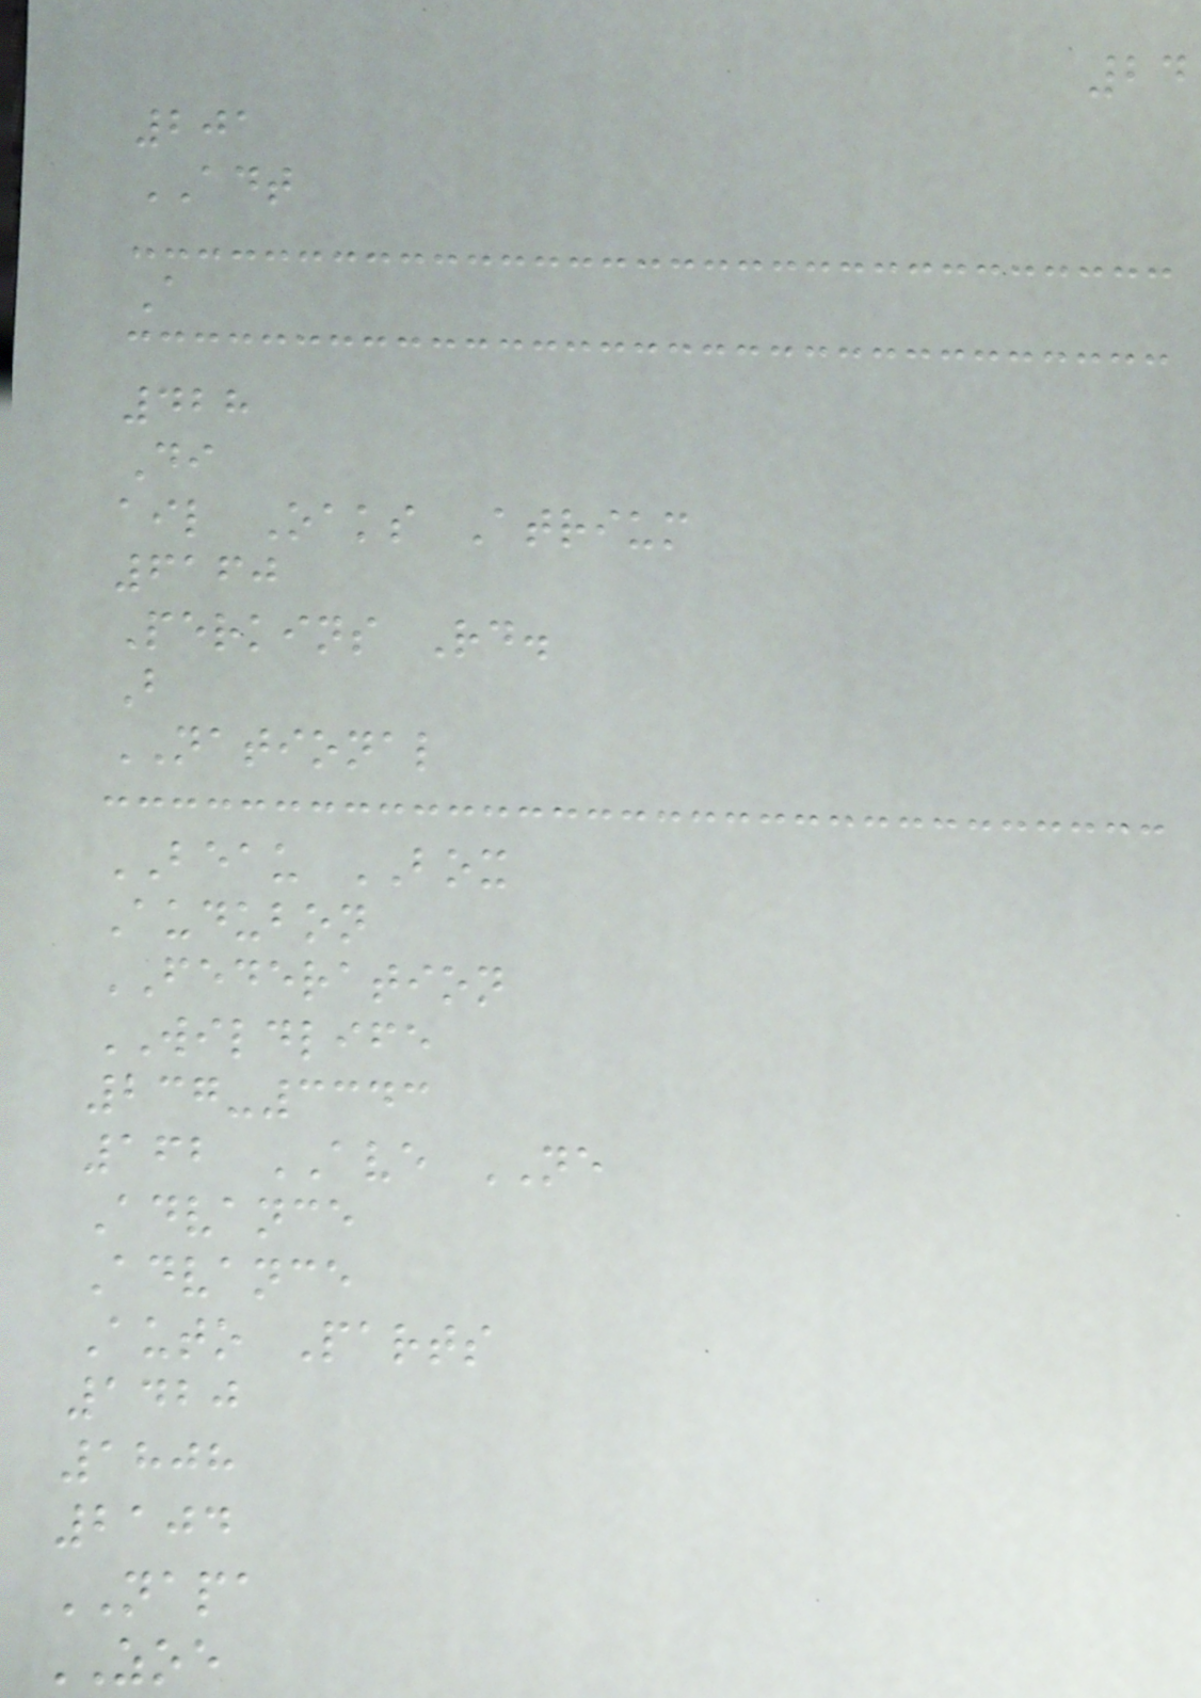24
201
ADT
A
428
Di
ail Oaks Atrium
6160
Perkins Rd.
B
NATIONAL
BEAU BOX
Audubon
FEDERATION
WILDLIFE
237-3343
162 AVE NE
Advance
Advance
Auto Parts
1420
1808
2104
NAPA
ZOE
